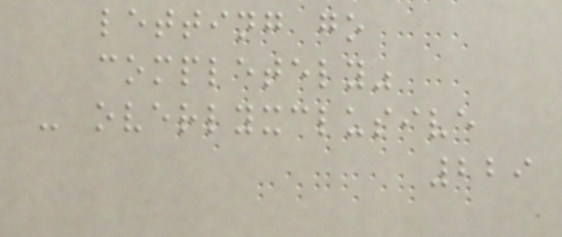letting go
completely"
- overlyxclusive
229
